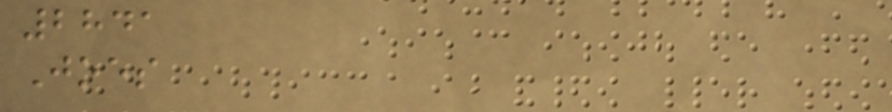2841
Joes
